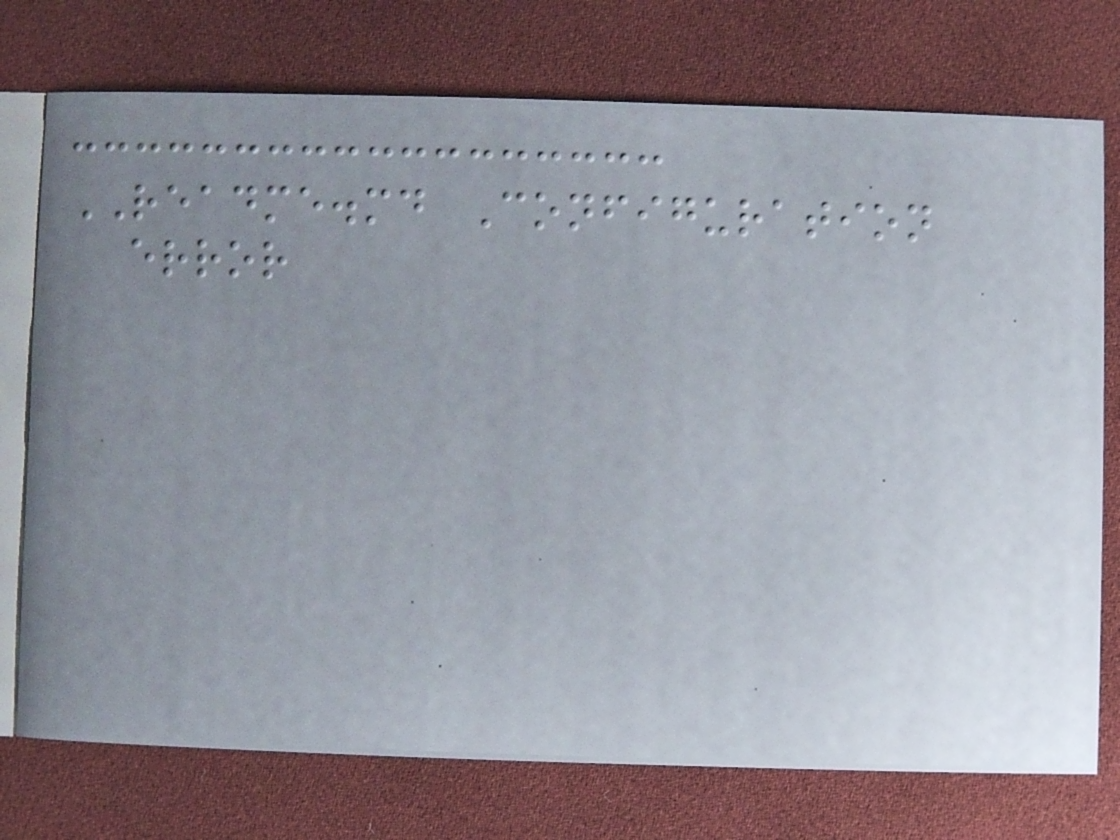README.md Configuration
error
